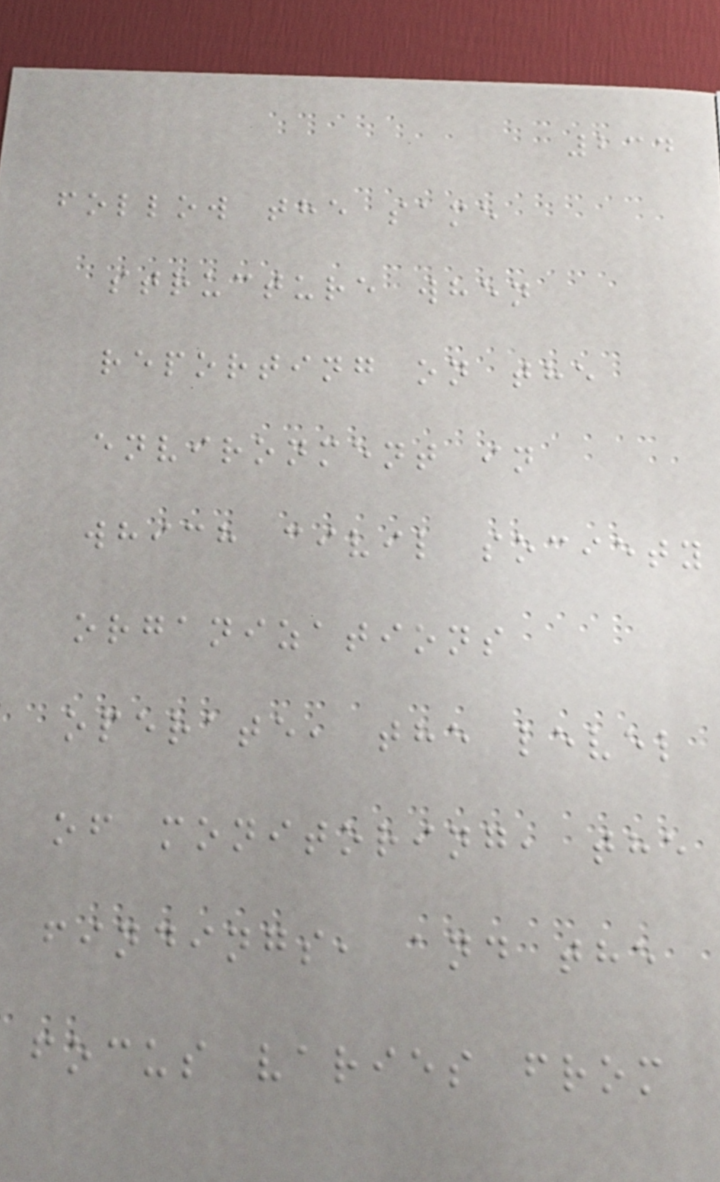234
follow the same
structure when
reporting on the
environment in
which civil society
organizations
operate, the level
of monitoring, the
findings, and the
focus varies from
